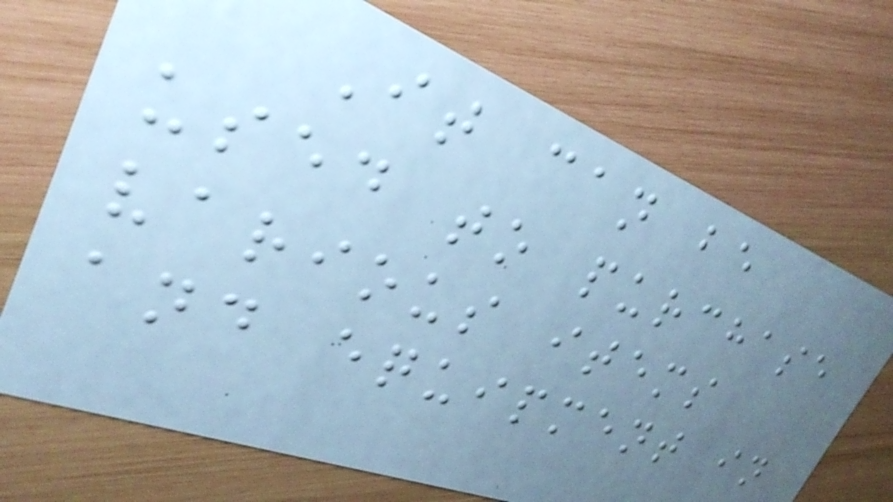It can be
used to purchase
various items
and equipment in
